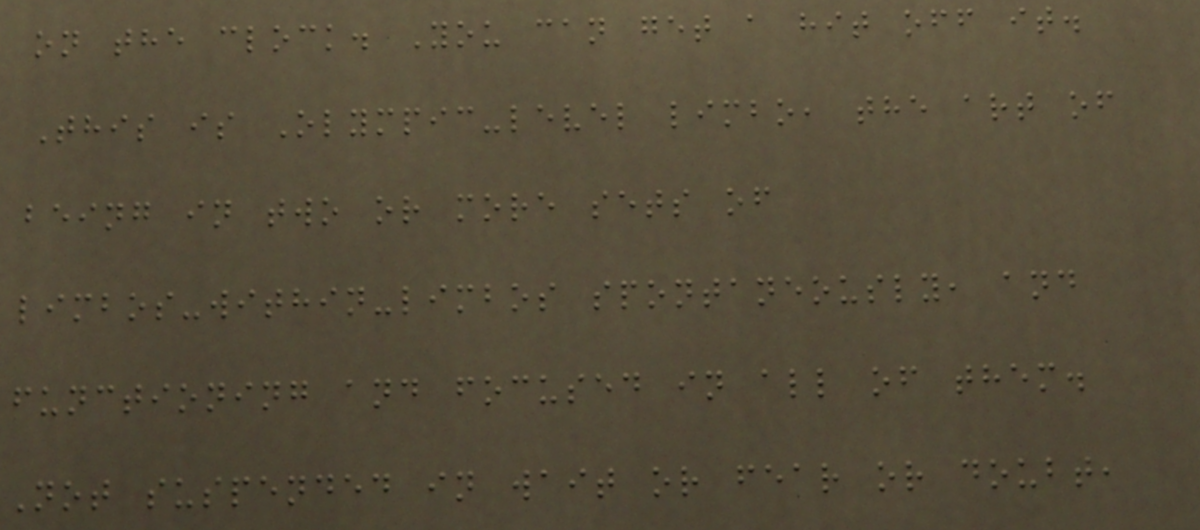on the clock. You can get a hit off it.
This is Olympic-level limbo, the art of
being in two or more sets of
limbos-within-limbos spontaneously, and
functioning and focused in all of them.
Not suspended in wait or fear or doubt,
